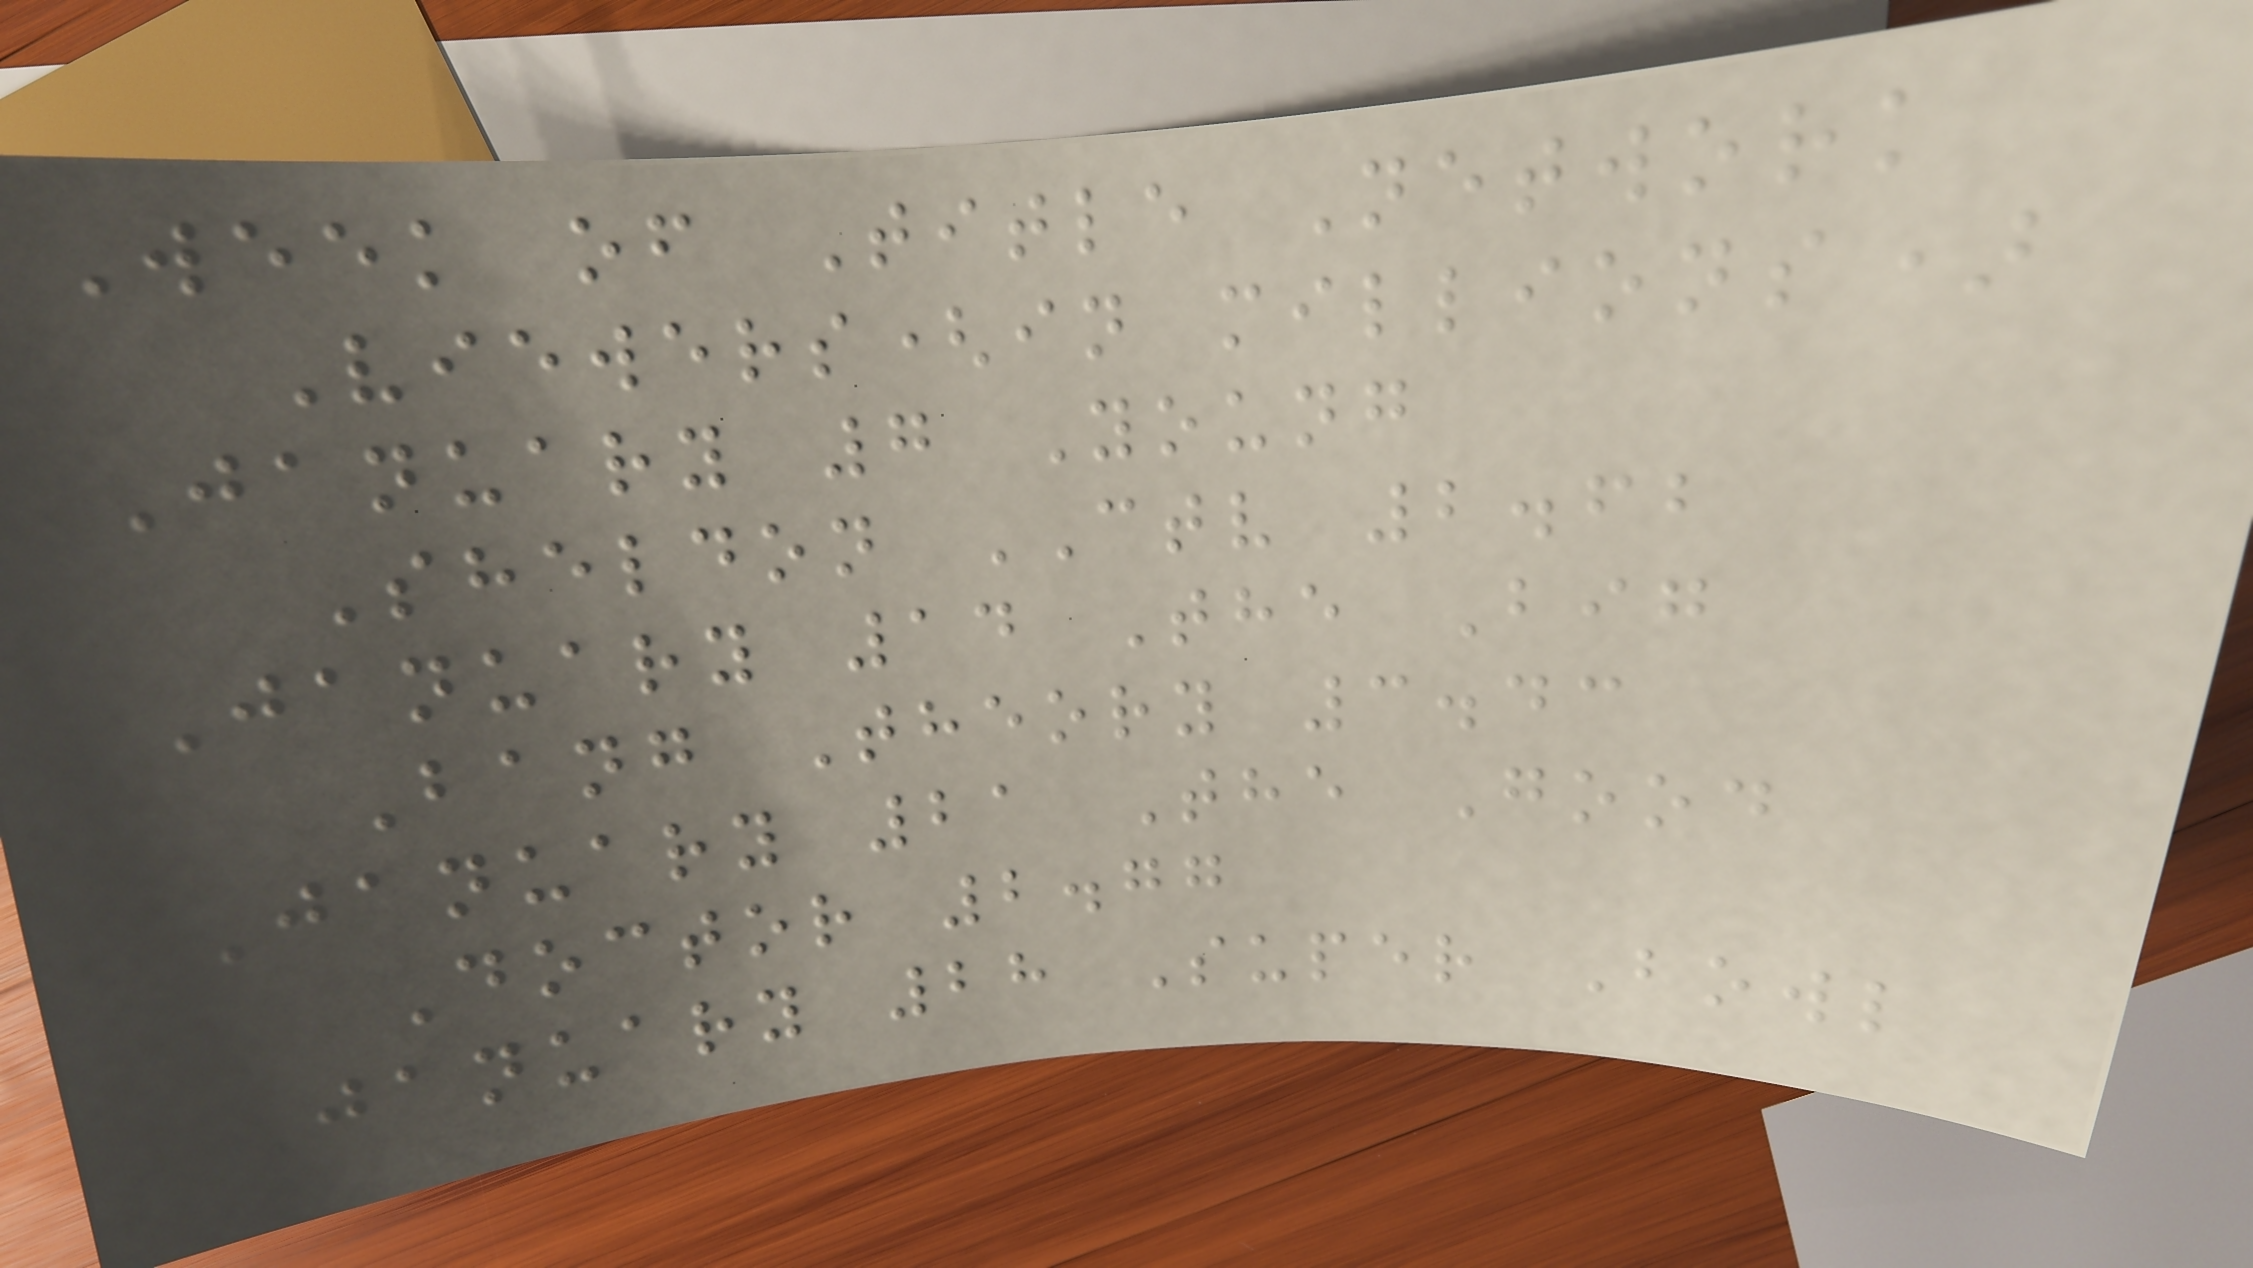Week of Title Network
Viewers(in millions)
January 7 Young
Sheldon CTV 2.62
January 14 The Big
Bang Theory 3.43
January 21 The Good
Doctor 2.77
January 28 Super Bowl
